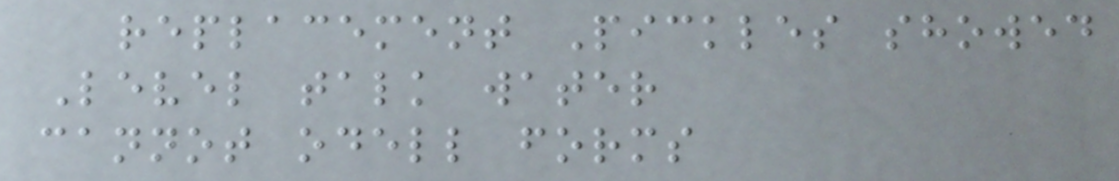replacement Pickles showed
Level talk water
cannot odell forms
